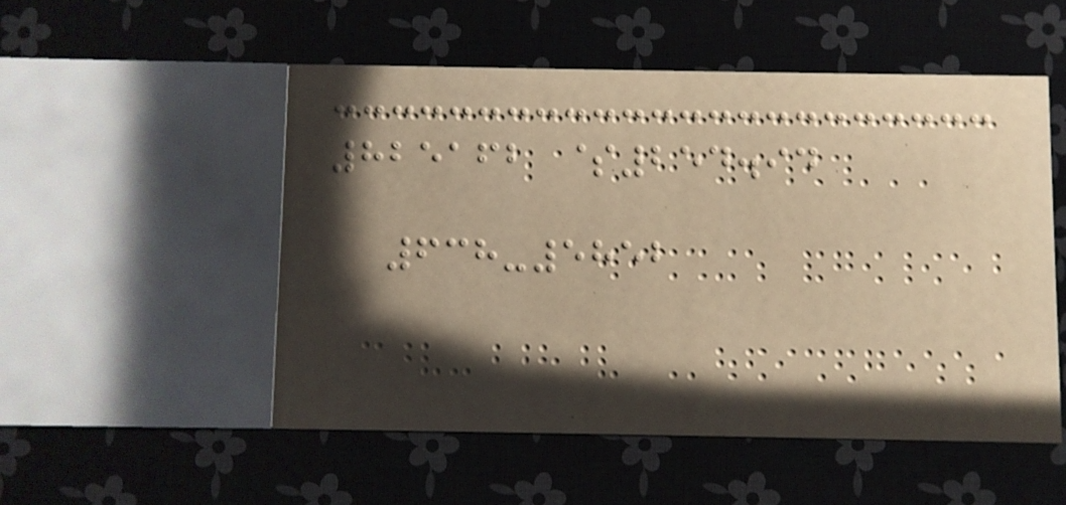825162 $254.94
638-5852
